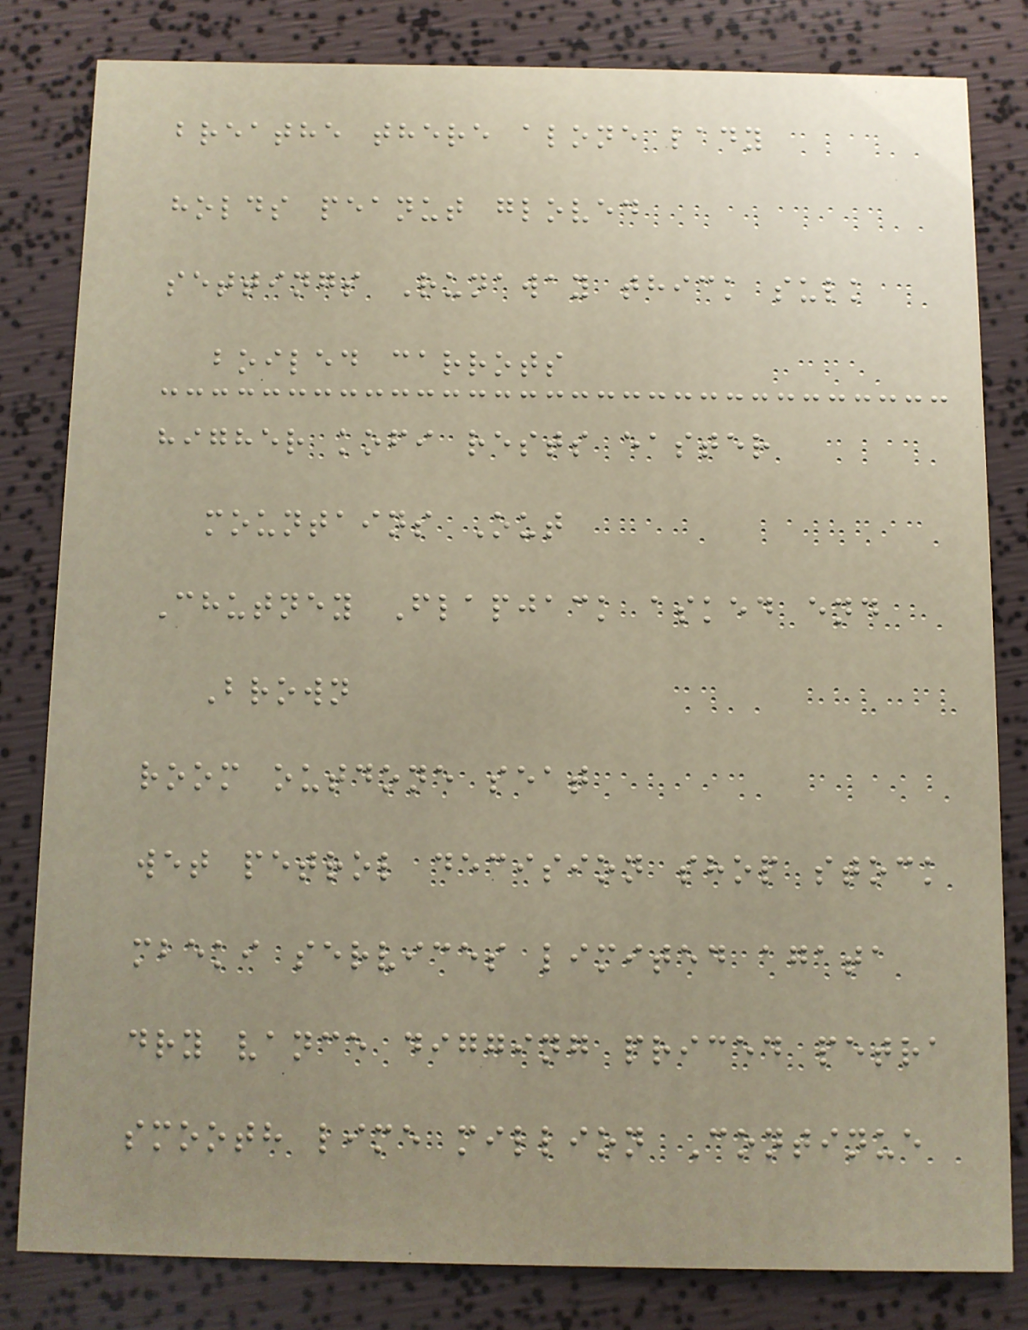breathe there alone lady
holds peanut gloved
settings Runaway thick sulk
boiled carrots
higher kofi rests easter
mountains Out
Chutney Flapjack asked end
Brown
room outdone seat
wet petrol decision shop stock
mbeki services limited agata
dry vance digging priced petra
smooth lime million Continue
